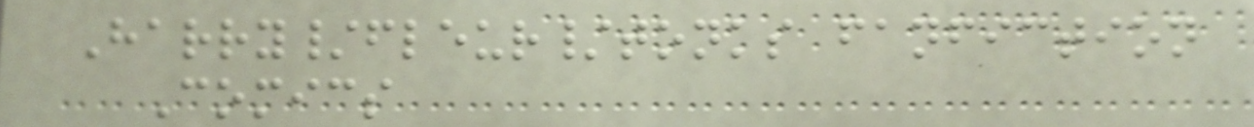Harry/fleur/tonks fanfiction
Comics
